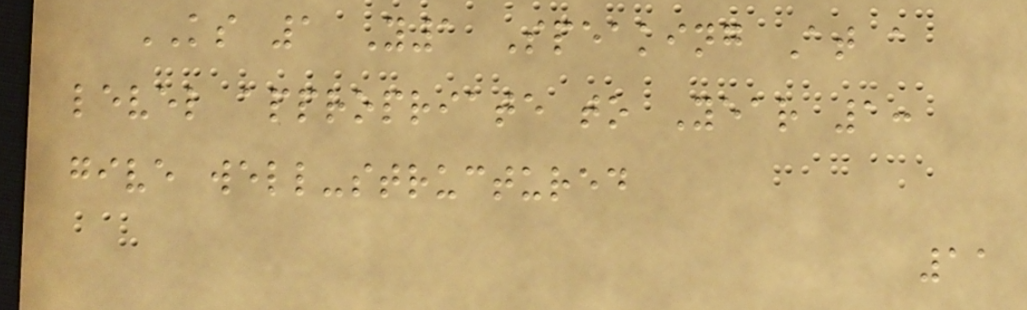KS 1 Y1 Speaking At a
level appropriate to Year 1:
give well-structured
11
